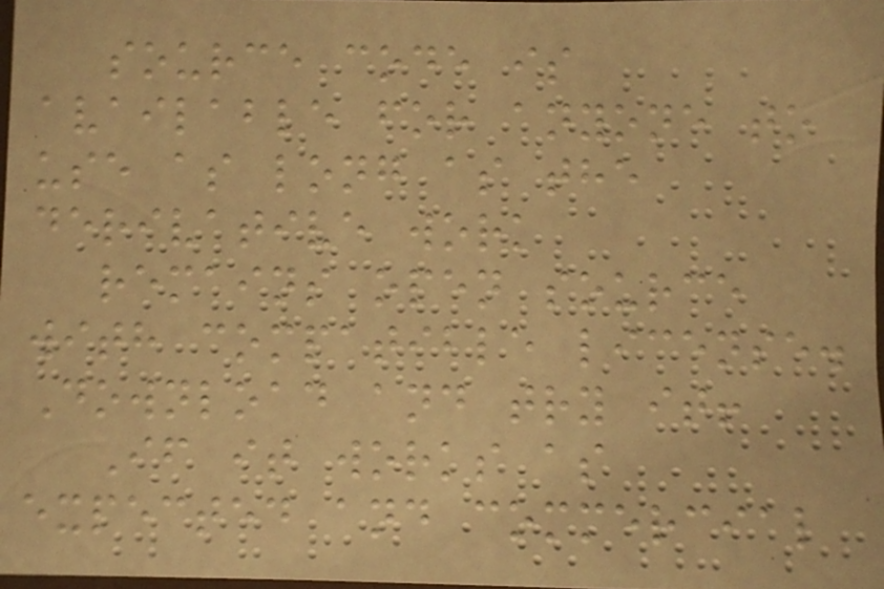source code is
available for anyone to
use as long as the
derivative work
remains open source
with compatible license.
Download and try it!
If it works as
expected and commercial
